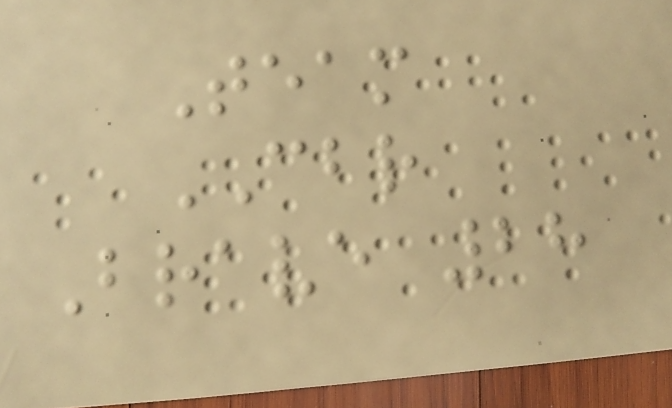Team
CBR
Brave 28
